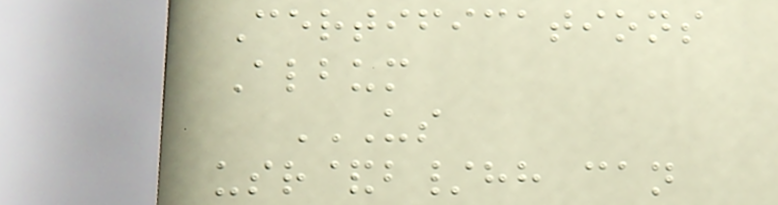Certifications
Album
US
USR&B/HH CAN
